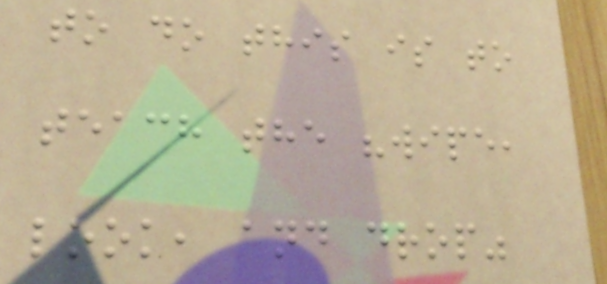to do this is to
teach the "wipe,
look, and drop"
